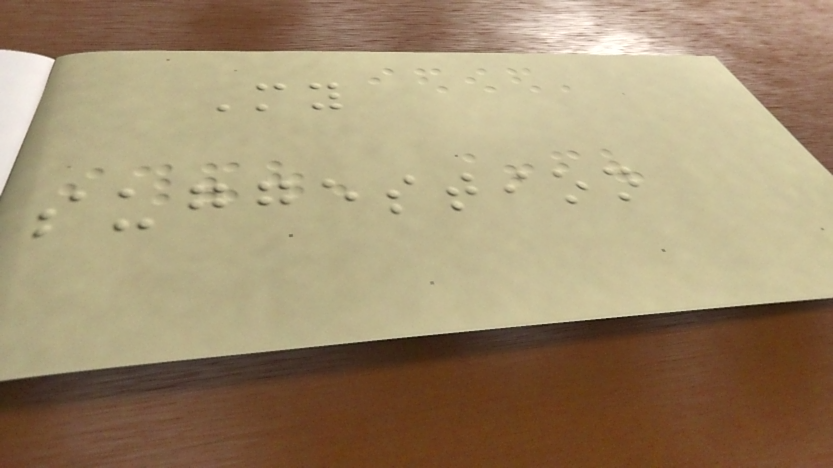My
suggestion
